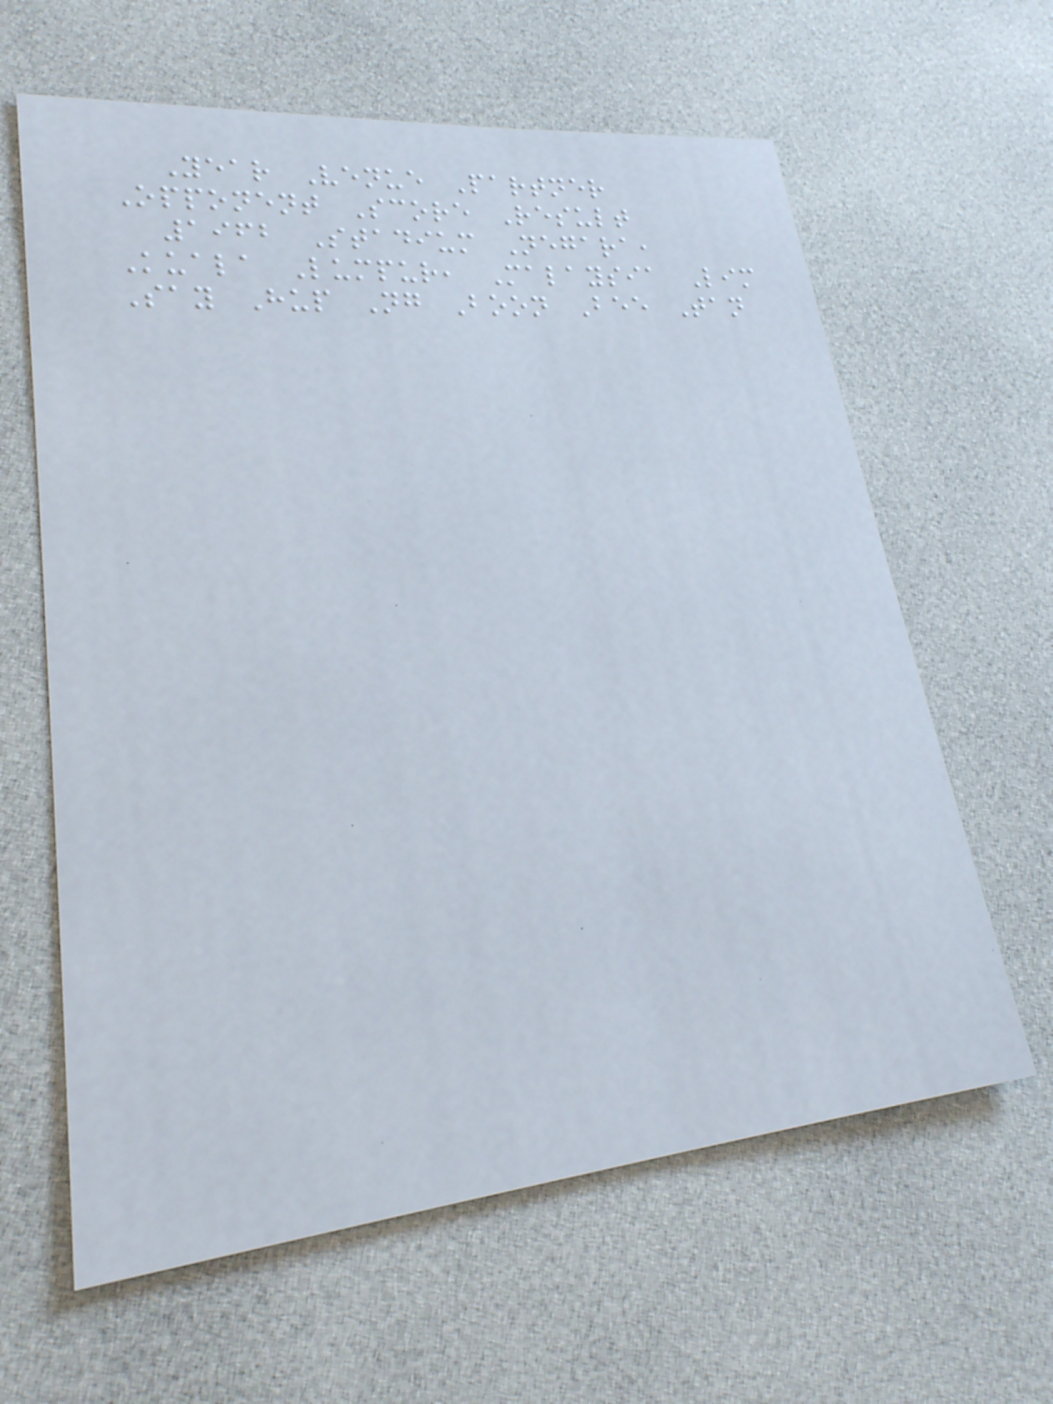Year Venue Partner
Opponent Score Result
1962 Stadium Negara,
Kuala Lumpur, Malaysia Lim
Say Hup Ng Boon Bee Tan
